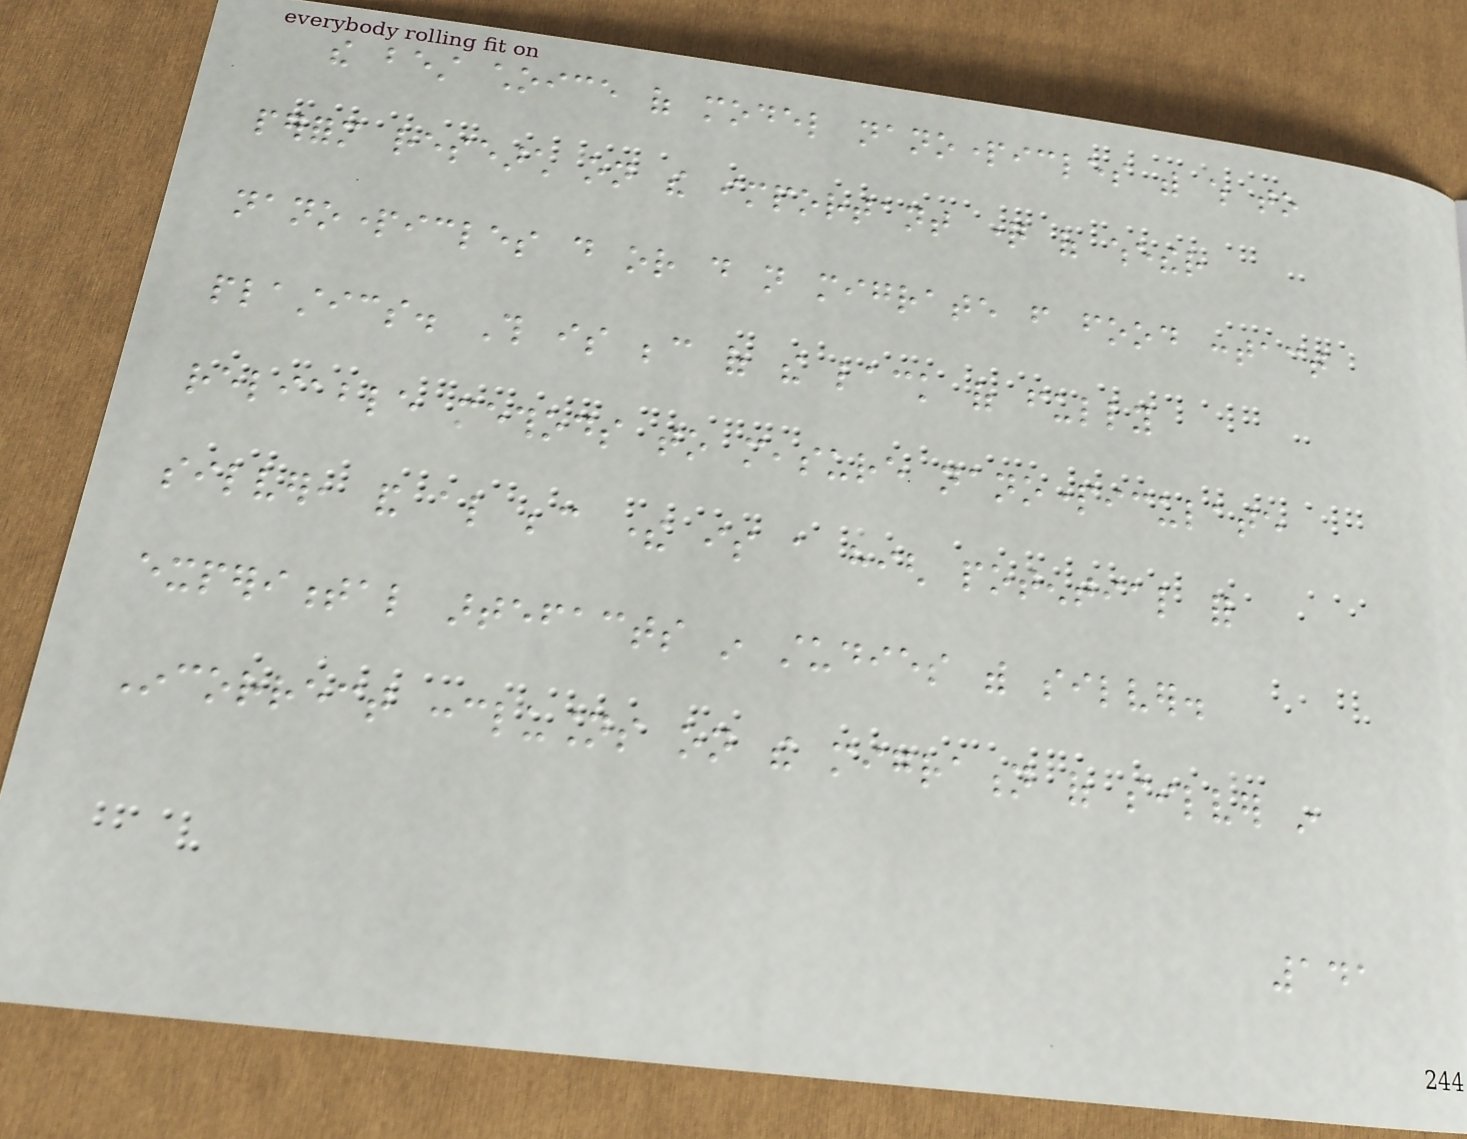the best choice of model nanoparticles with which to
perform research on the important question of whether
nanoparticles do or do not migrate from food contact
plastics. This is because of the lack of fully
reliable methods to measure nanoparticulate
silver, and also because there is a high potential for
experimental artefacts in studies with silver.
Incorrect conclusions on the migration of silver in
141
